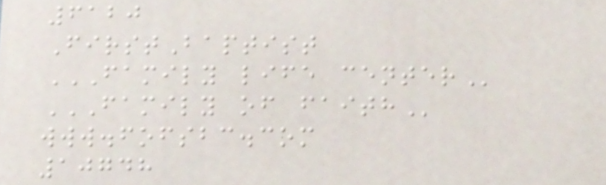6120
FirstBaptist
FAMILY LIFE CENTER
FAMILY OF FAITH
www.fofsbc.com
10748
